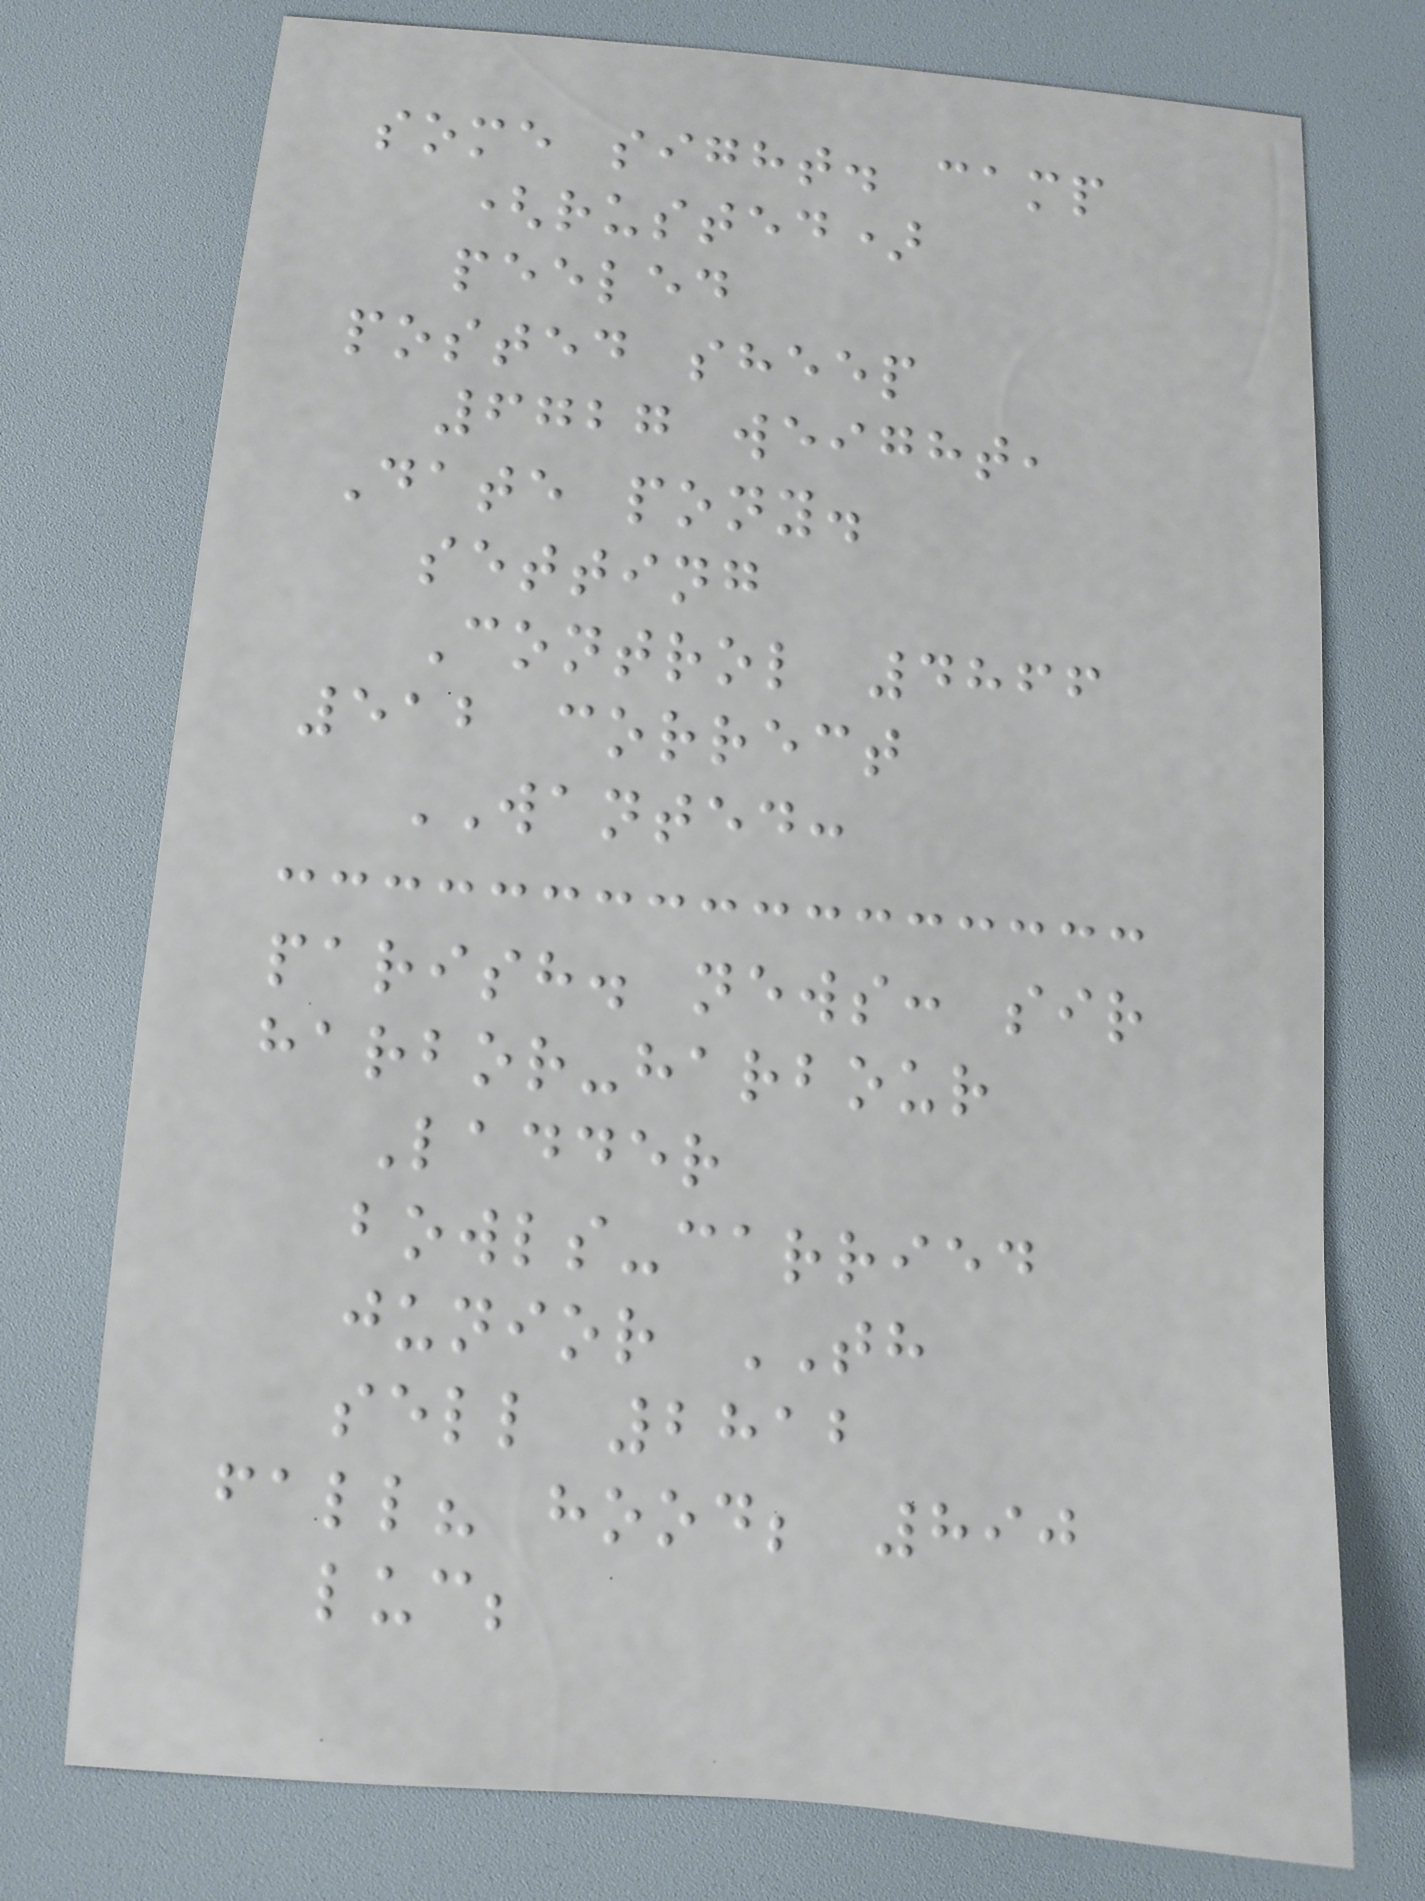some sight. camp
(rusted)
peeled
posted sheep
6727 weight,
Date pony.
setting
Control 4866
512 correct
WANTED:
parish. news: sir
harbor-harbour
Ladder
bowls-carried
junior TH
sell 2812
fall? hood; 890
luc;
